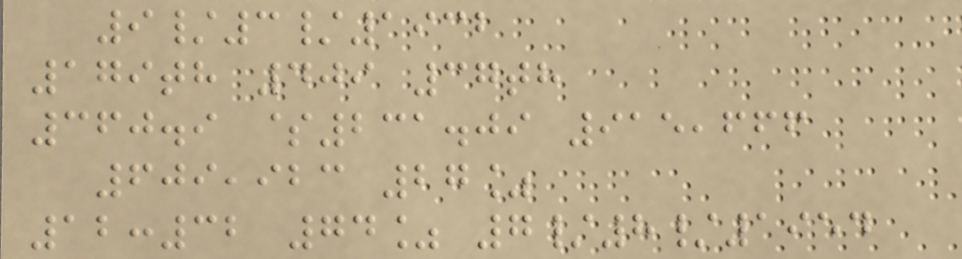9/3/1932
179th 409 37th
360.9 $231.09 915,666
609,923 27%
12:32 74% 7/8/1954
